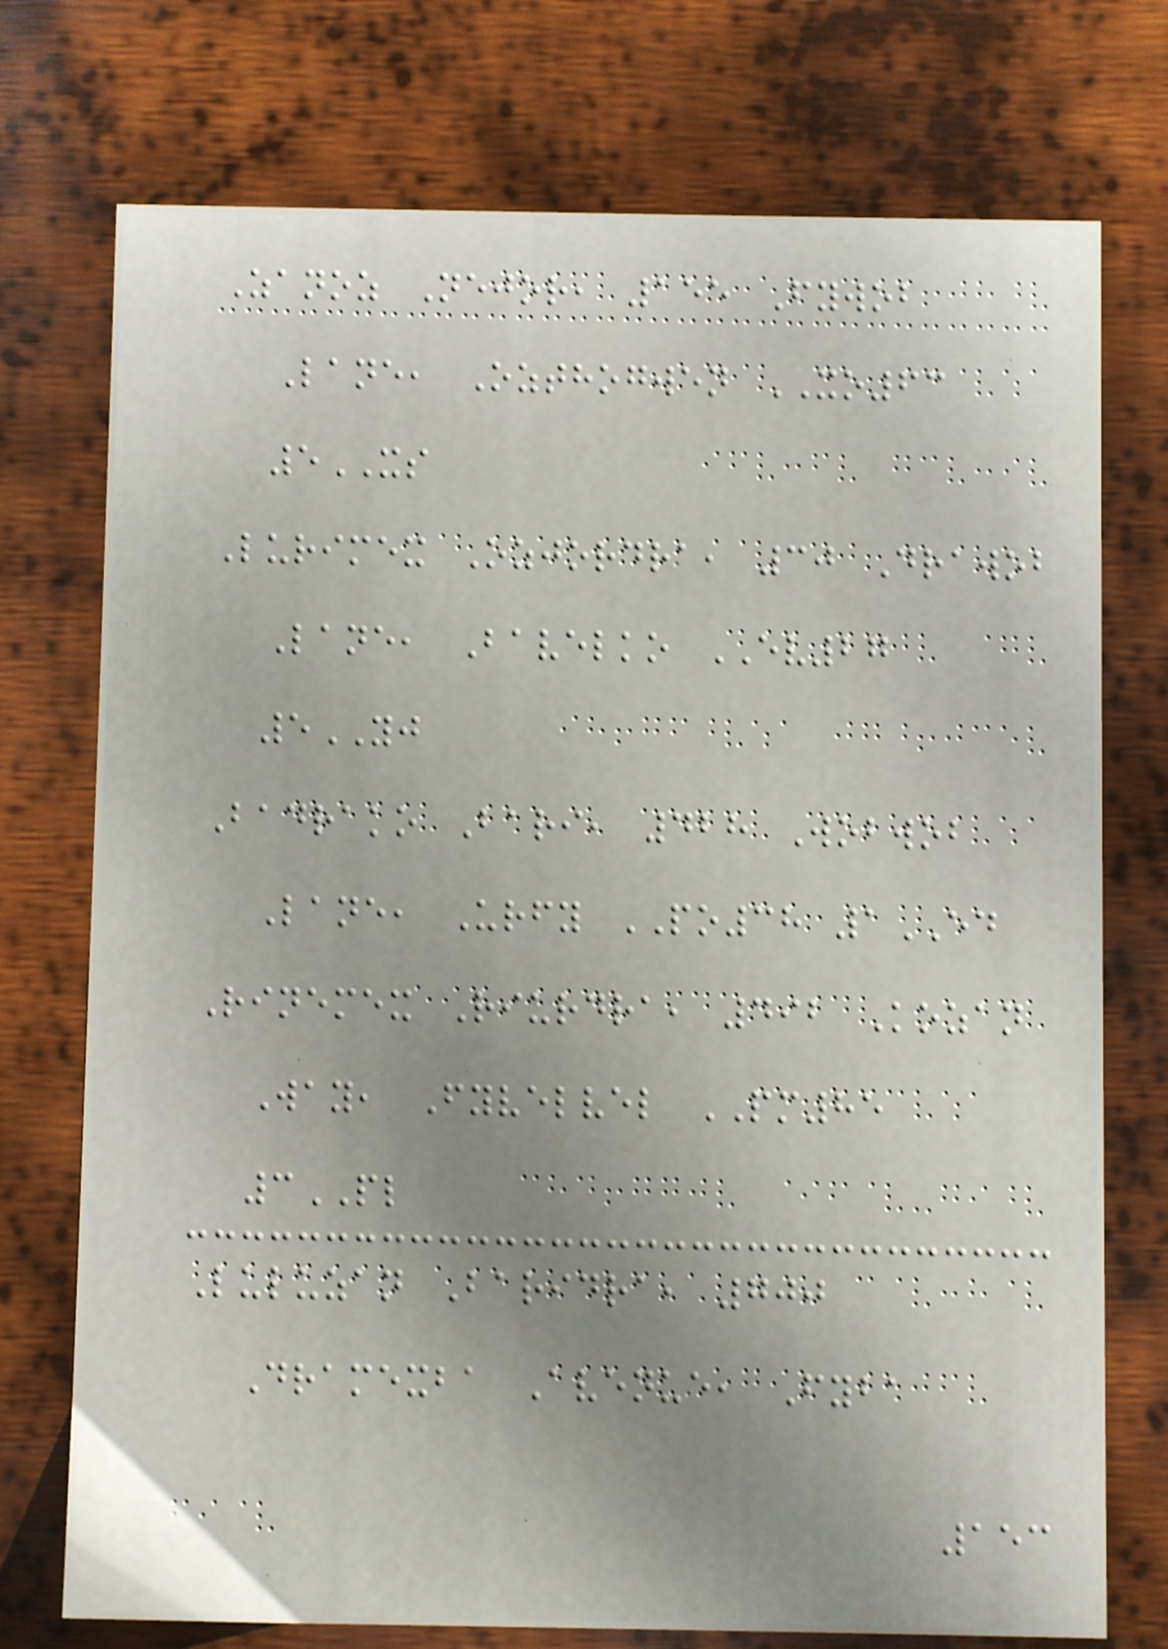Zanoz Nejor, 155 Fywob
Lane, Ozthogwen XO63
5XS
Lurimex Ozjordra, 30 Drawob
Lane, Bavelko EV27
5YJ
Badrako Bari, 428 Wobwob
Lane, Urfy PO38 1ED
Rinemex Riurdra, 492 Kozan
Way, Fyvelvel PM85
3PL
Luluzan Baridra, 700
Dramexba Avenue, Fyba
153
